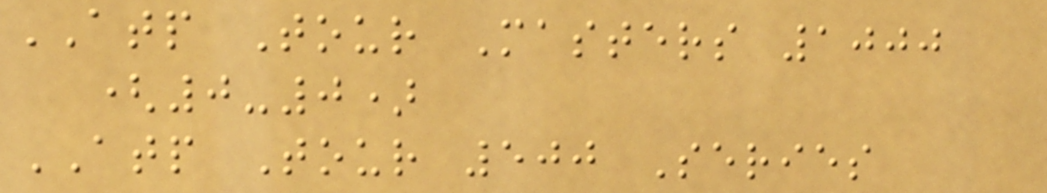ATP Tour Masters 1000
(0-0)
ATP Tour 500 Series
